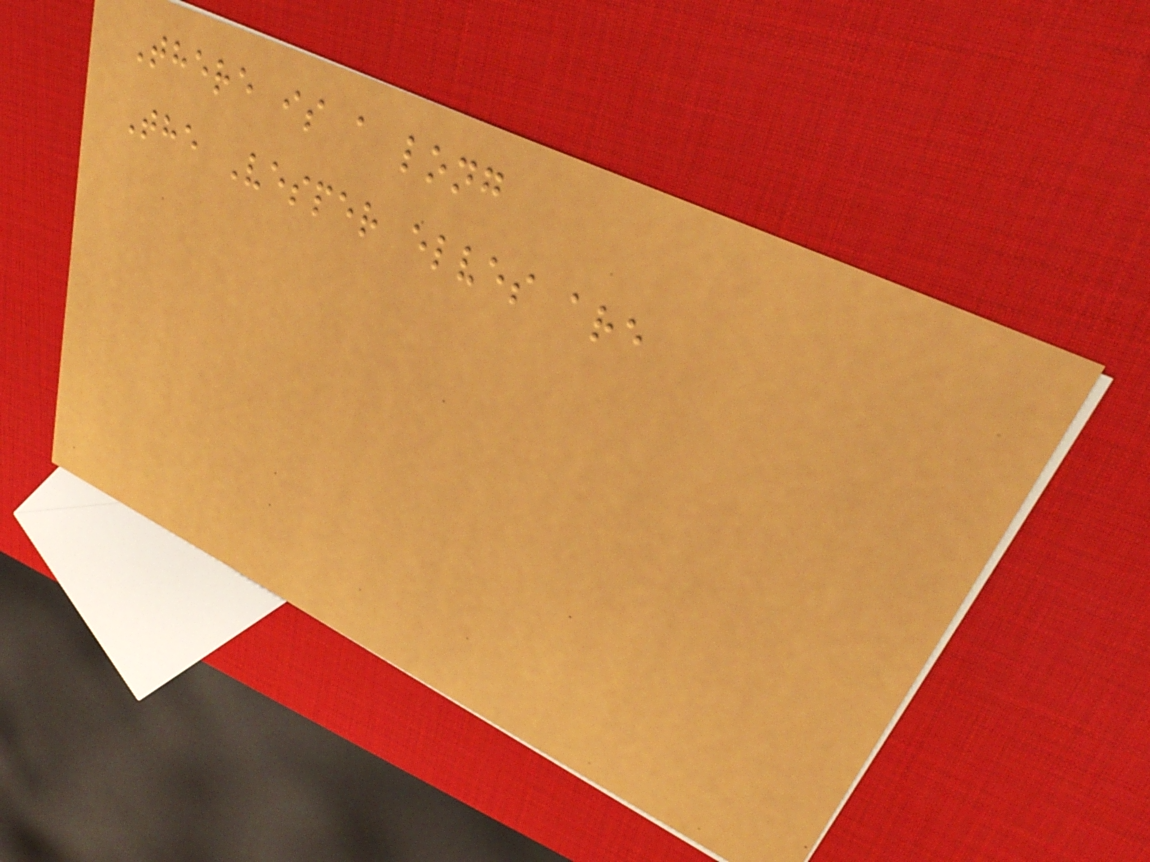There is a long
The Vesper elves are
